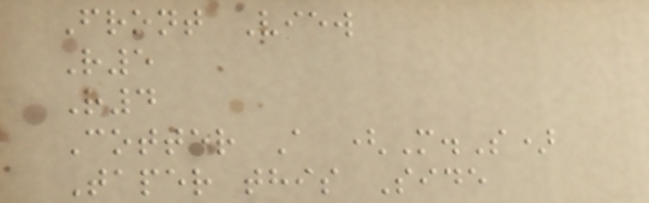Front View
R5
R4
Cotter A (M.S)
Taper this Side
